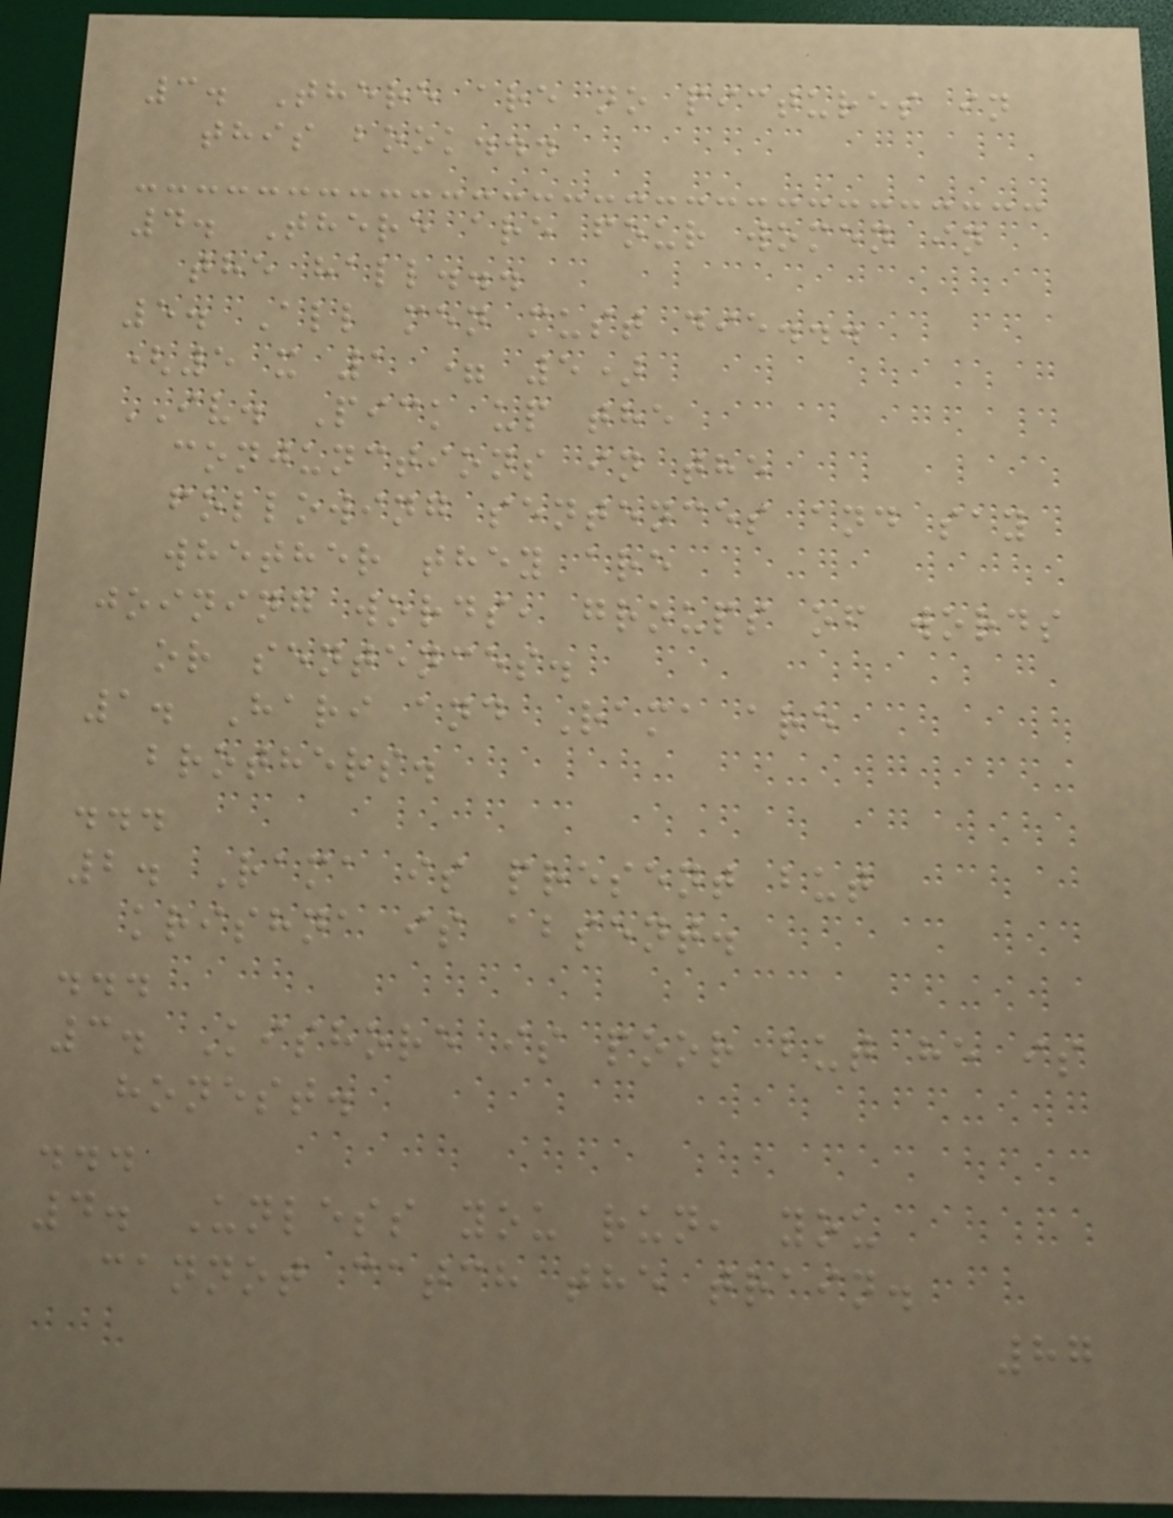3. There are no pictures in
this book...
4. There are four women in
the hall...
5. All men must die...
(5 x 1 = 5)
IV. Pick up the
conjunctions in the
following sentences and say
whether they are
joining words, groups of words
or sentences.
1. Hari and Rama are
brothers.
...
2. Rama is present but
krishna is absent.
...
3. Kishore is poor but he is
honest.
...
4. Unless you run, you
cannot catch the train.
87
